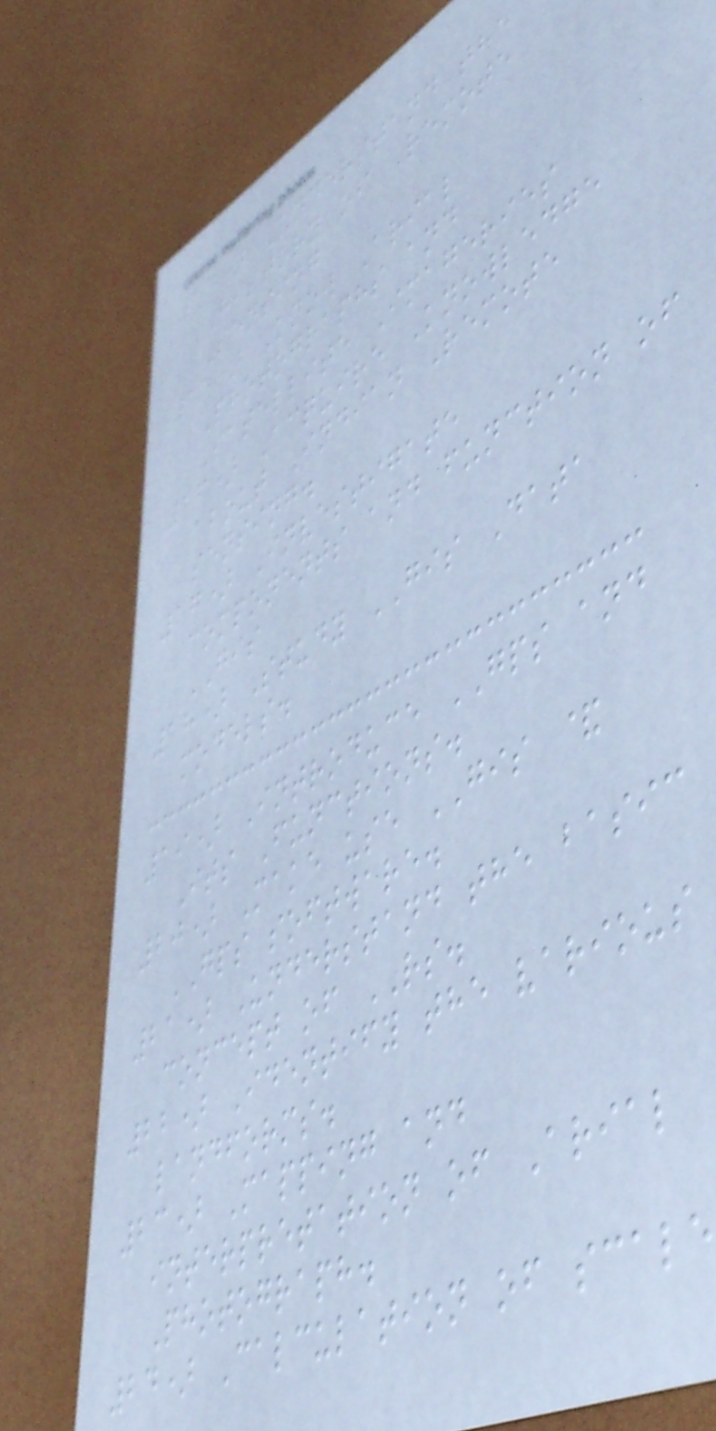14) Understand the
History of Remote
Sensing
15) Know Arial
Photographs and
Satellite Imageries
16) Acquire Knowledge
about Indian Remote
sensing.
17) Investigate
components and function of
GIS
18) Study GIS Data
models.
19) Introduce GPS and
Its Functions.
20) Make use GIS &
GPS software.
21) Understand the basic
concept of RS.
22) Identify the various
landforms.
23) Mapping and
interpretation of Arial
Photograph.
24) Calculation of scale
